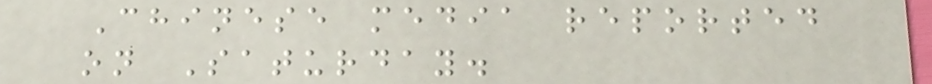Chinese media reported
on Saturday.
